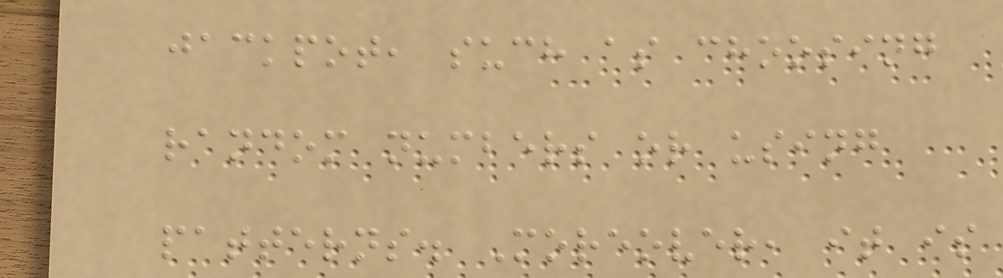jackpot, such as choosing
random numbers or using
patterns. Moreover, it is
